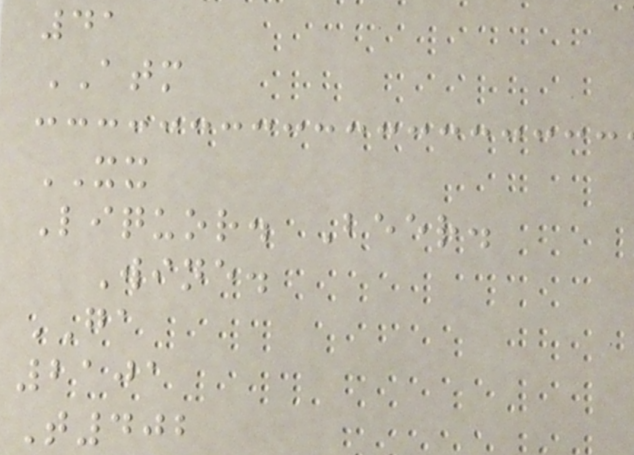41
ATM
XX
Liquor. Beer.
Wine.
GA
2101
T402
